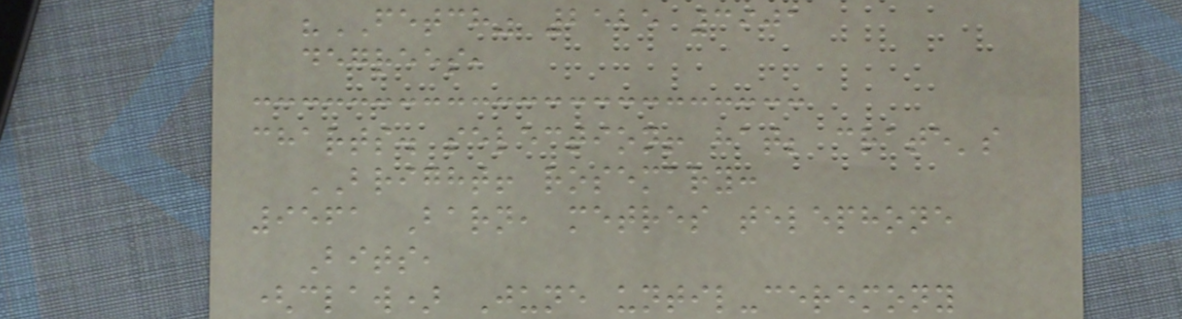"FETCH" 2525 3901
degrees,
charts. selection! hat; crate's
BRIGHT! rosemary:
9561 Barn, metres telephone
Bits,
(claw) June until-ceremony
